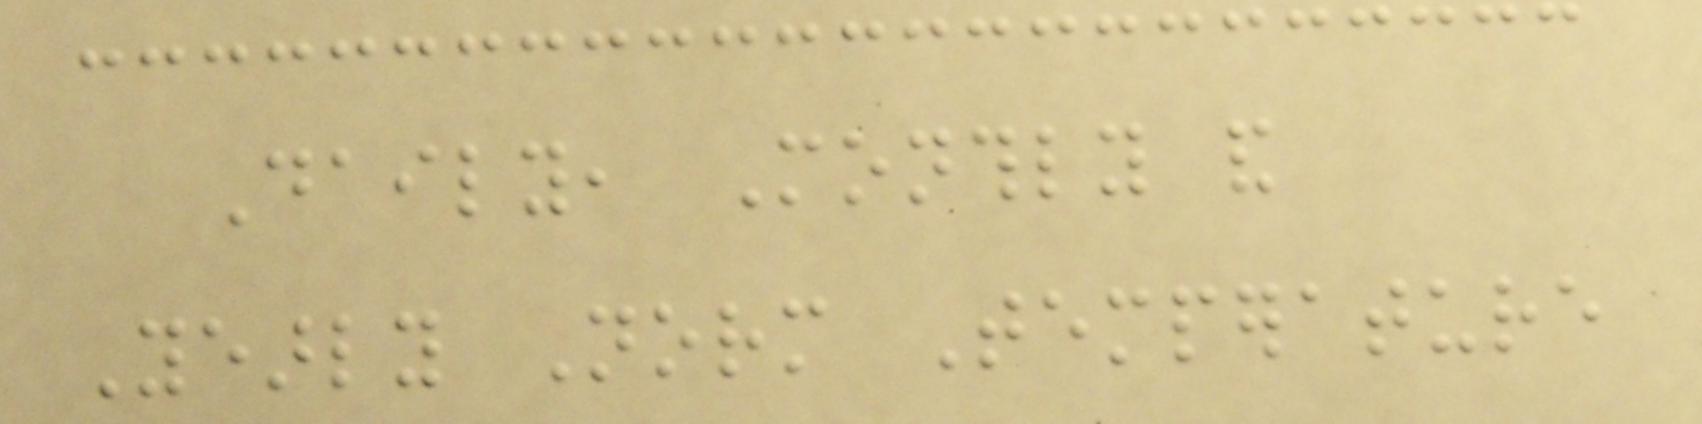Daily, Monthly and
Yearly Norm Temperature
